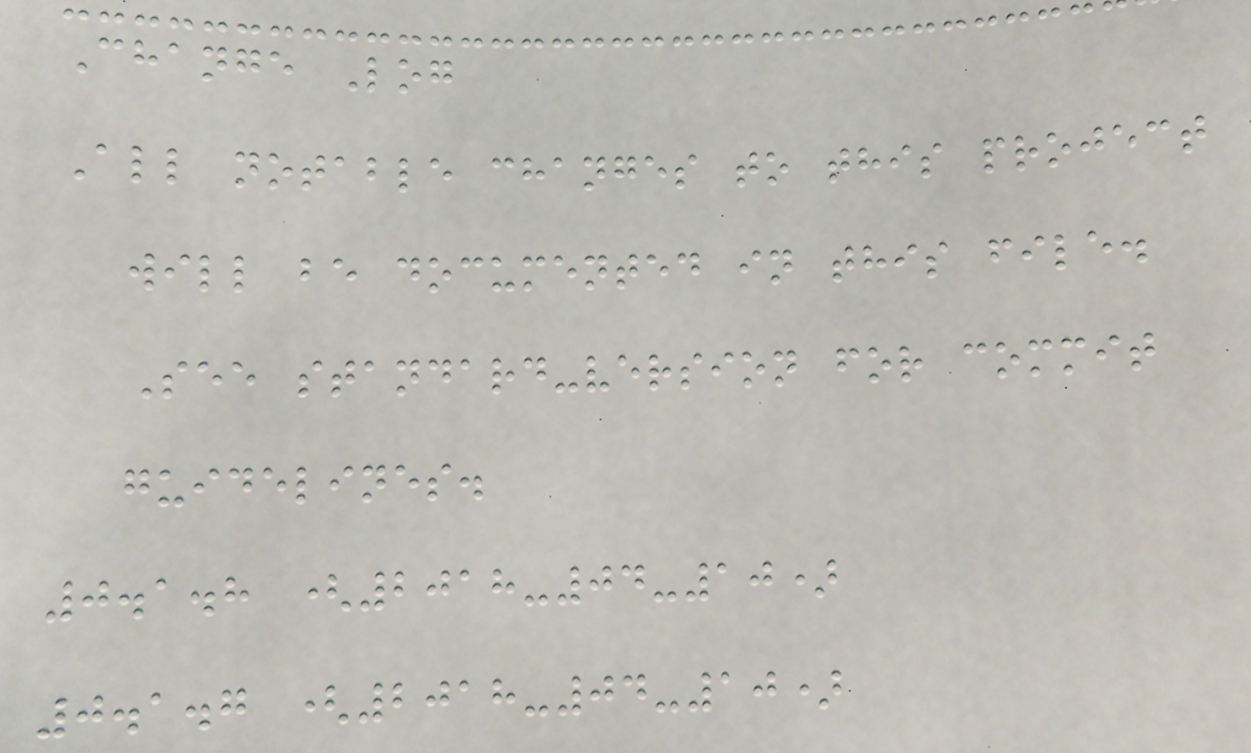Change Log
All notable changes to this project
will be documented in this file.
See standard-version for commit
guidelines.
0.1.8 (2018-04-10)
0.1.7 (2018-04-10)
